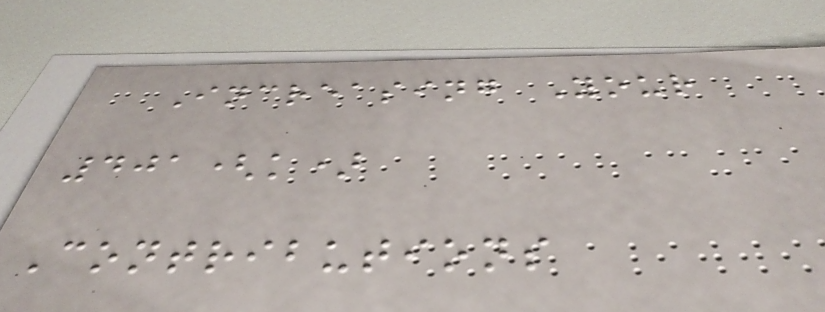Increasing Your
401(k)
Contributions
